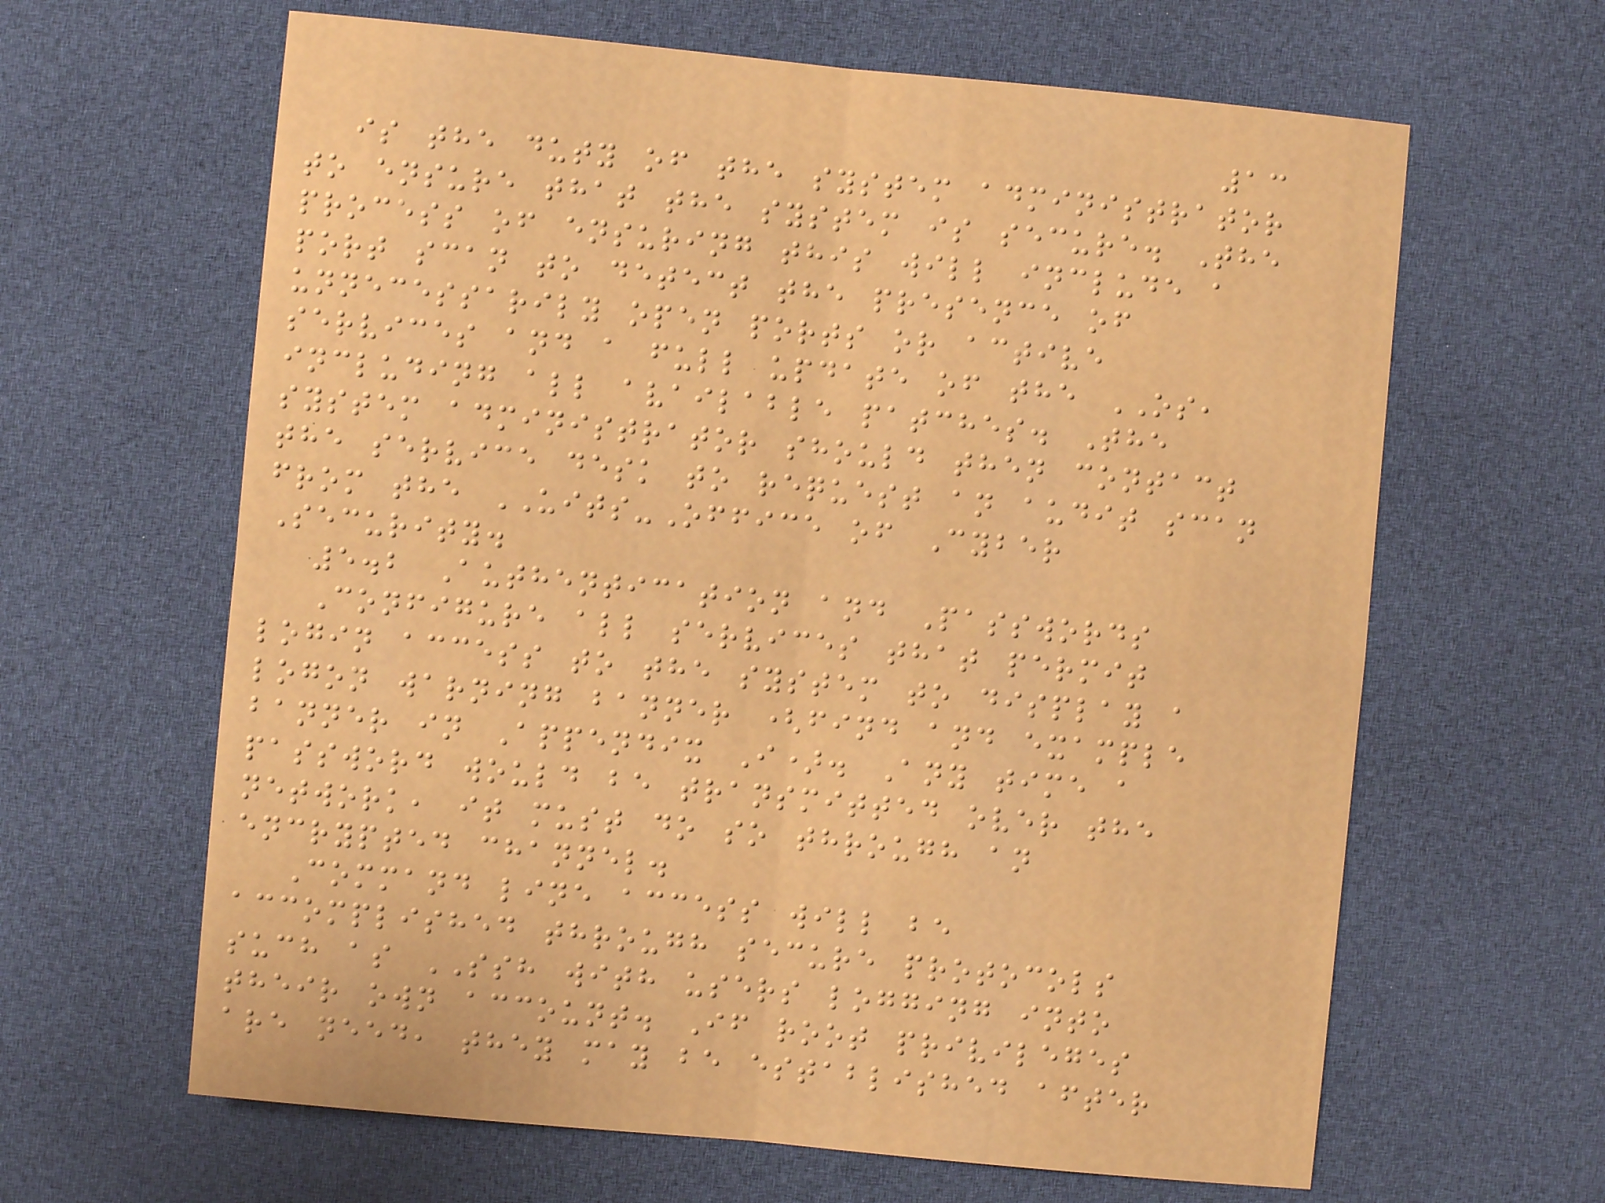13
is the duty of the system administrator
to ensure that the system is secure. The
process of ensuring this will include a
port scan to detect the presence of
unnecessarily open ports or active
services and a full update of the OS,
including all available patches. The
system administrator should then contact
the service desk to request an audit scan
from the UITS-Office of Cyber
Security.
5.2 Authentication and Passwords
Configure all services that permit
login access to the system to display a
logon warning banner (find and example
banner in Appendix I). Any time a
password would be transmitted over the
network, it must do so through an
encrypted channel.
Command line access will be
accomplished through secure protocols
such as SSH with users logging into
their own account. If root privileges
are need, they may be established after
